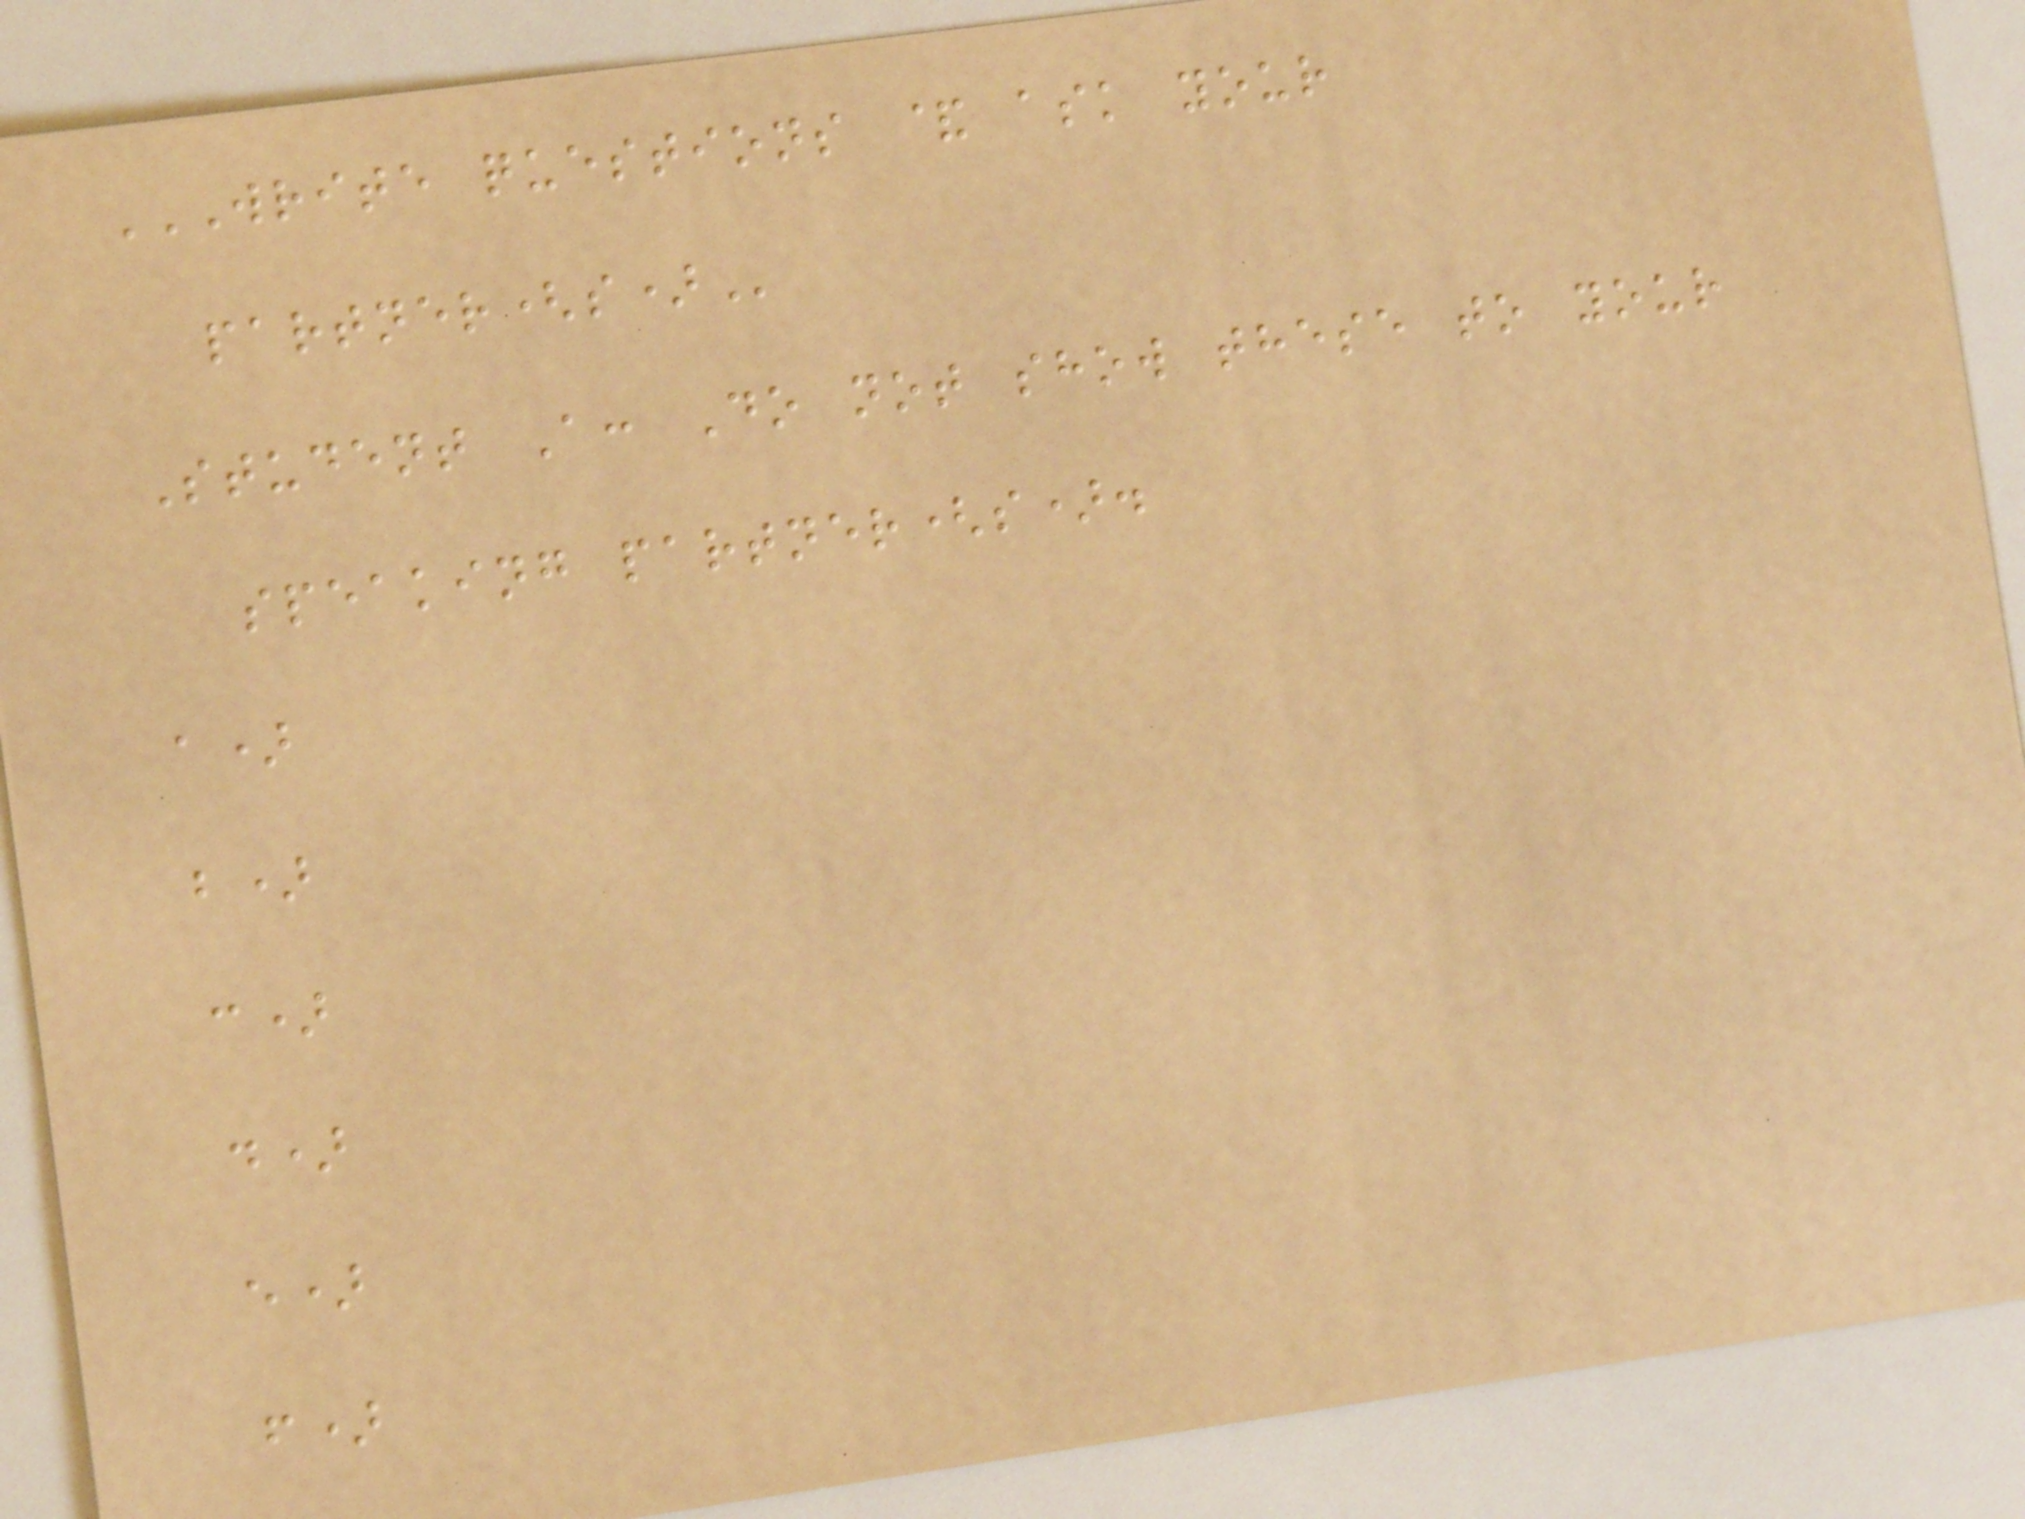WRITE QUESTIONS & ASK YOUR
PARTNER(S)
Student A: Do not show these to your
speaking partner(s).
a)
b)
c)
d)
e)
f)
